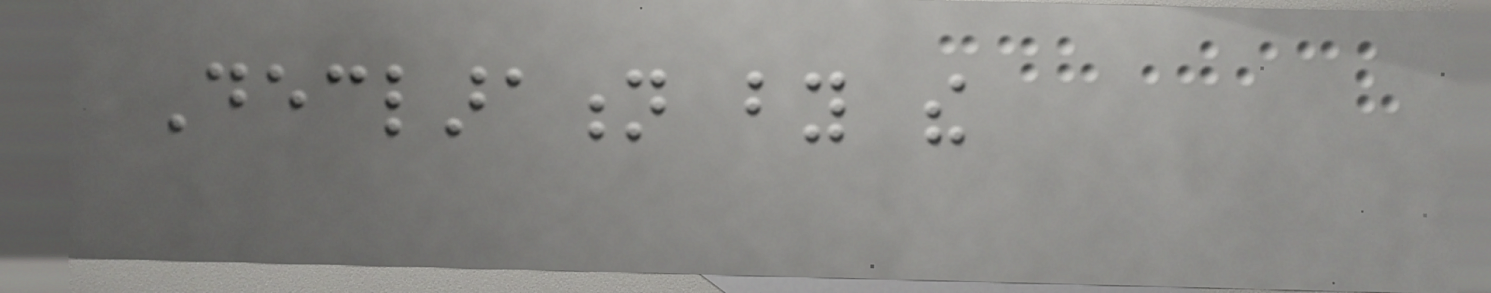Declaration by the
